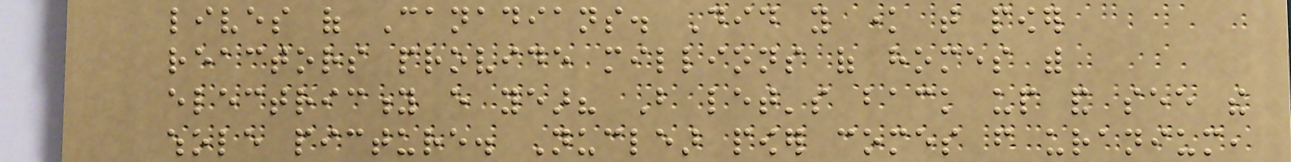lives of Canadians. Did you know that power
reactors provide millions of homes with
electricity every year? But let's back up and see the
whole picture. Nuclear power comes from uranium,
